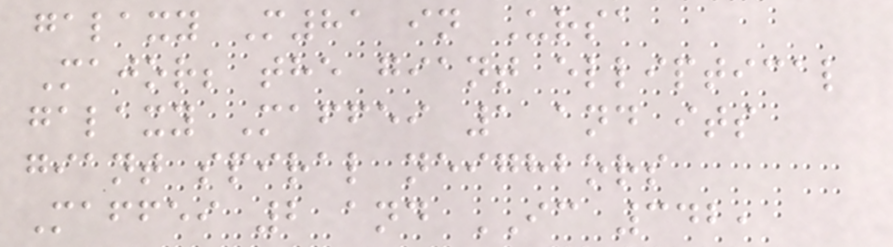galaxy M81 in Ursa
Major; the giant elliptical
galaxy Maffei 1 and its
giant spiral neighbors
Maffei 2 and IC 342,
